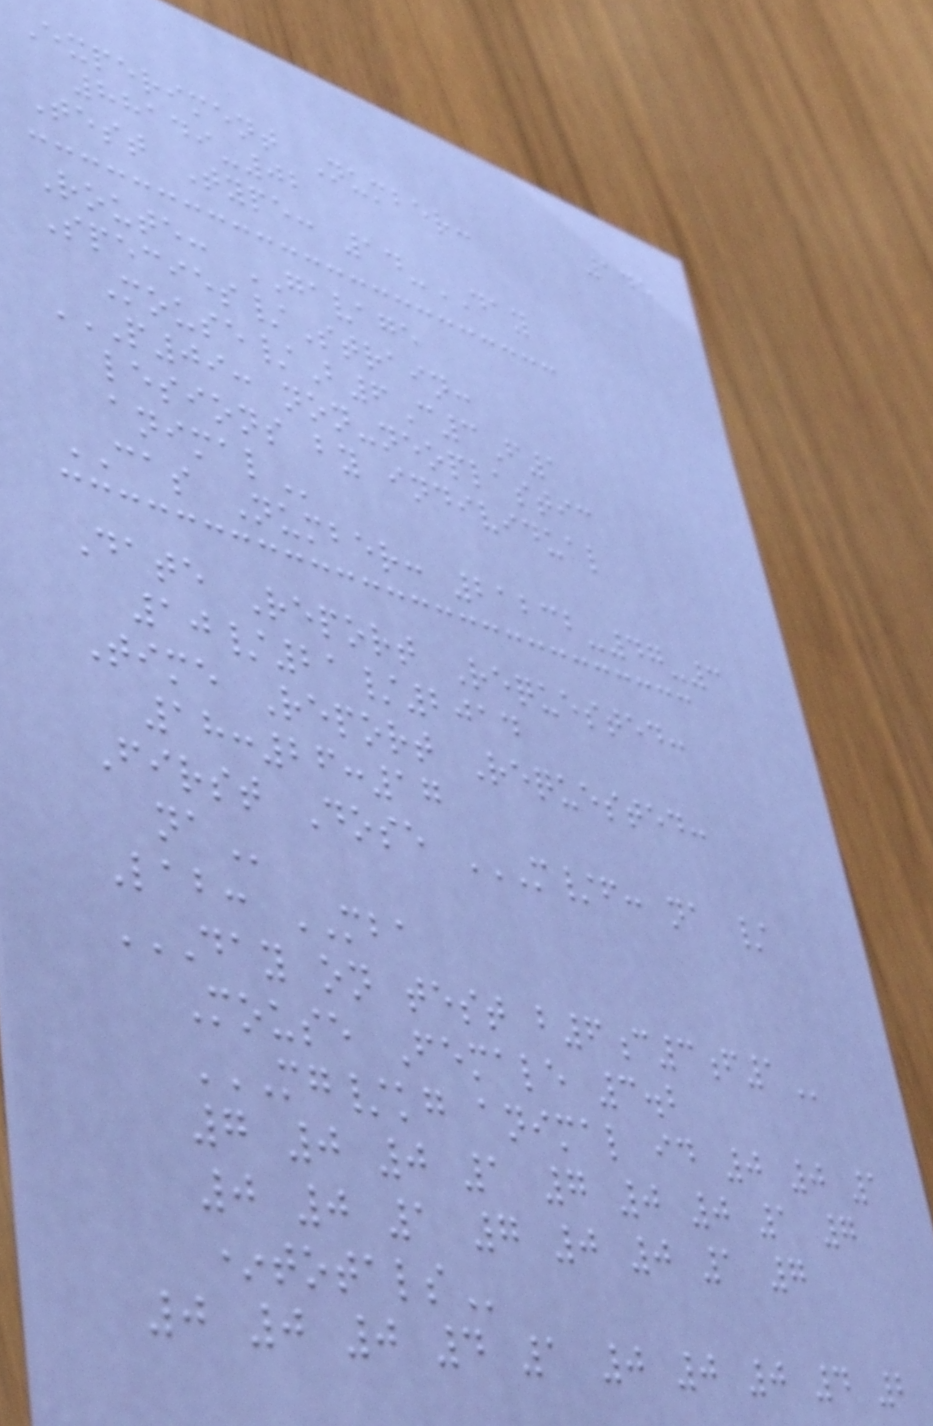145
Experiment Number:
88149-02
Test Type: 14-DAY
Route: GAVAGE
Species/Strain:
Mouse/B6C3F1
P09: NON-NEOPLASTIC
LESIONS BY INDIVIDUAL
ANIMAL
CAS Number: 21232-47-3
Date Report Requested:
10/21/2014
Time Report Requested:
18:26:17
First Dose M/F: NA /
NA
Lab: MBA
DAY ON TEST B6C3F1
Mouse Female 3.2
MG/KG ANIMAL ID 0 0 1
7 0 0 1 7 0 0 1 7
0 0 1 7 0 0 1 7
*TOTALS
0 0 0 4 1 0 0 0 4 2
